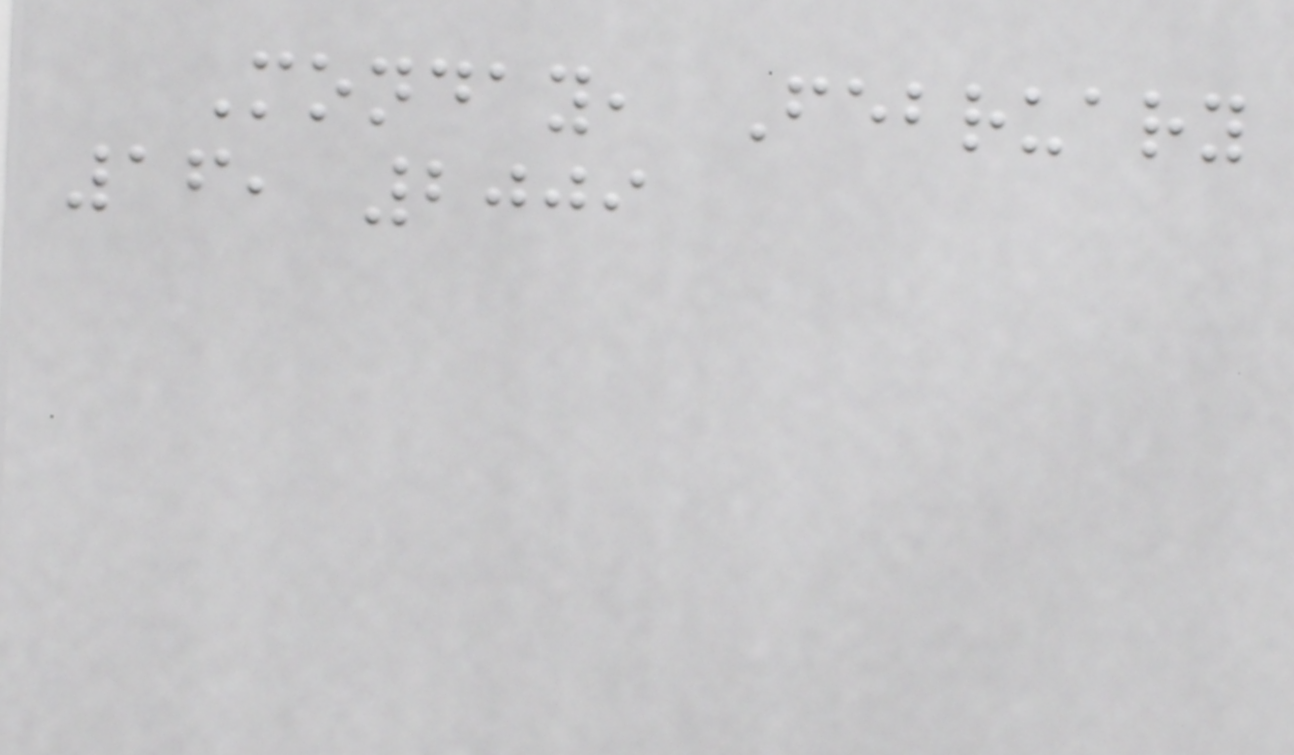Monday, February
16, 2009
